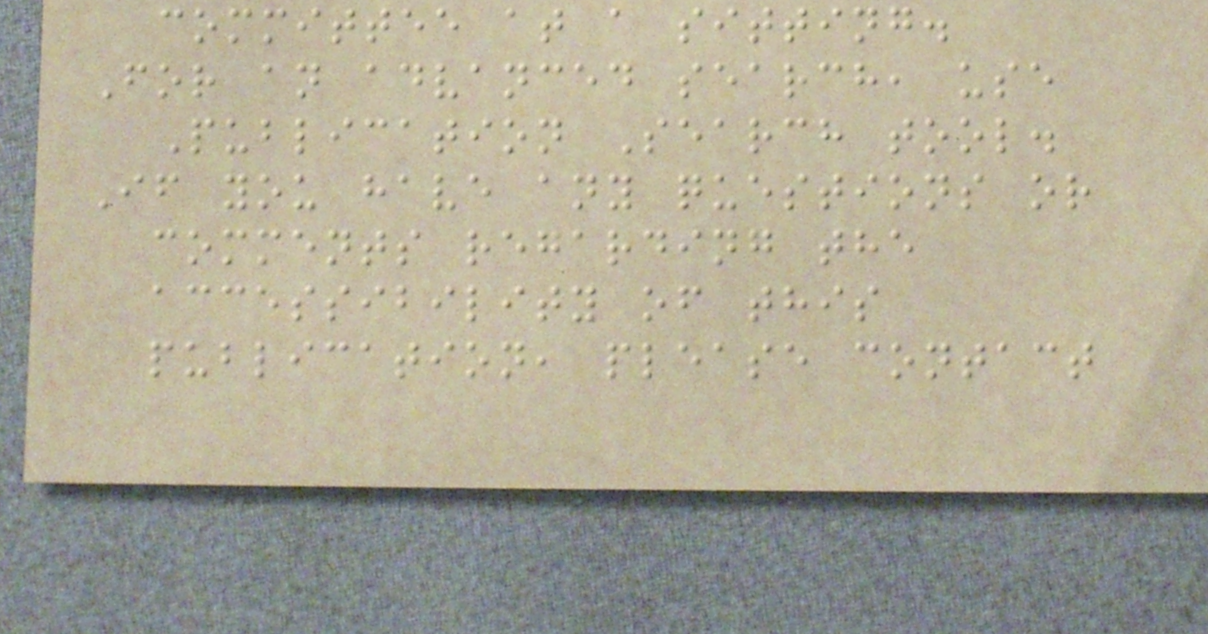committee at a sitting.
For an advanced search, use
Publication Search tool.
If you have any questions or
comments regarding the
accessibility of this
publication, please contact
